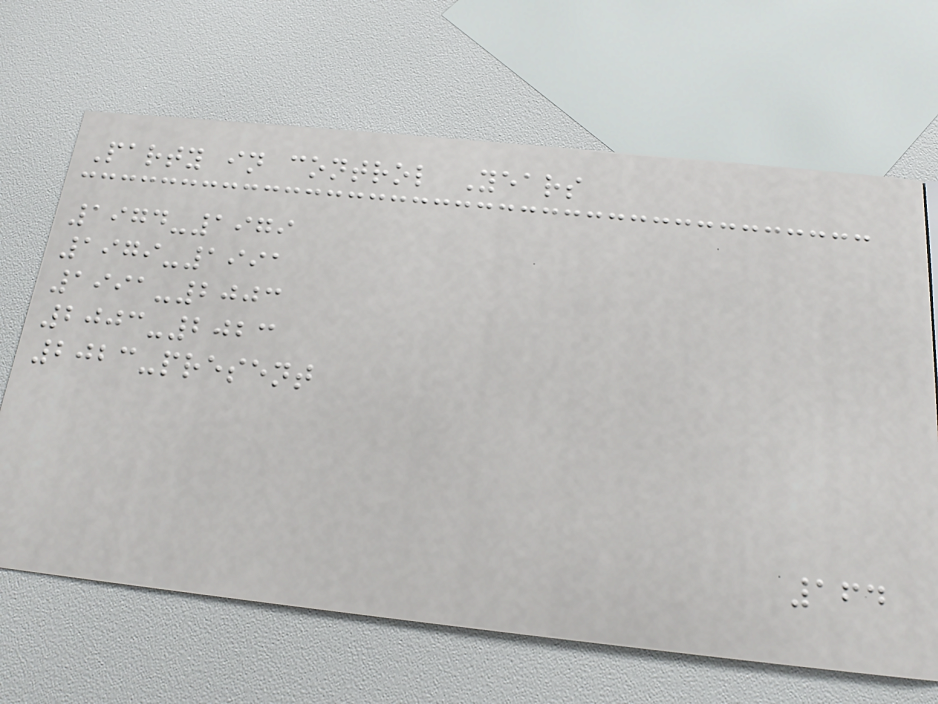Party in control Years
1974-1979
1979-1991
1991-2003
2003-2023
2023-present
164
